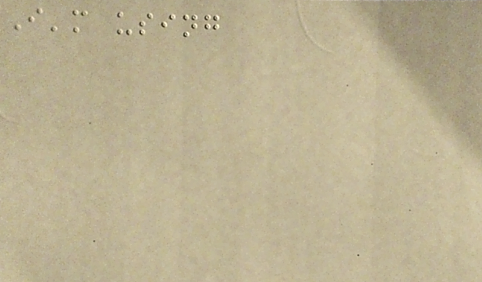I'm using
